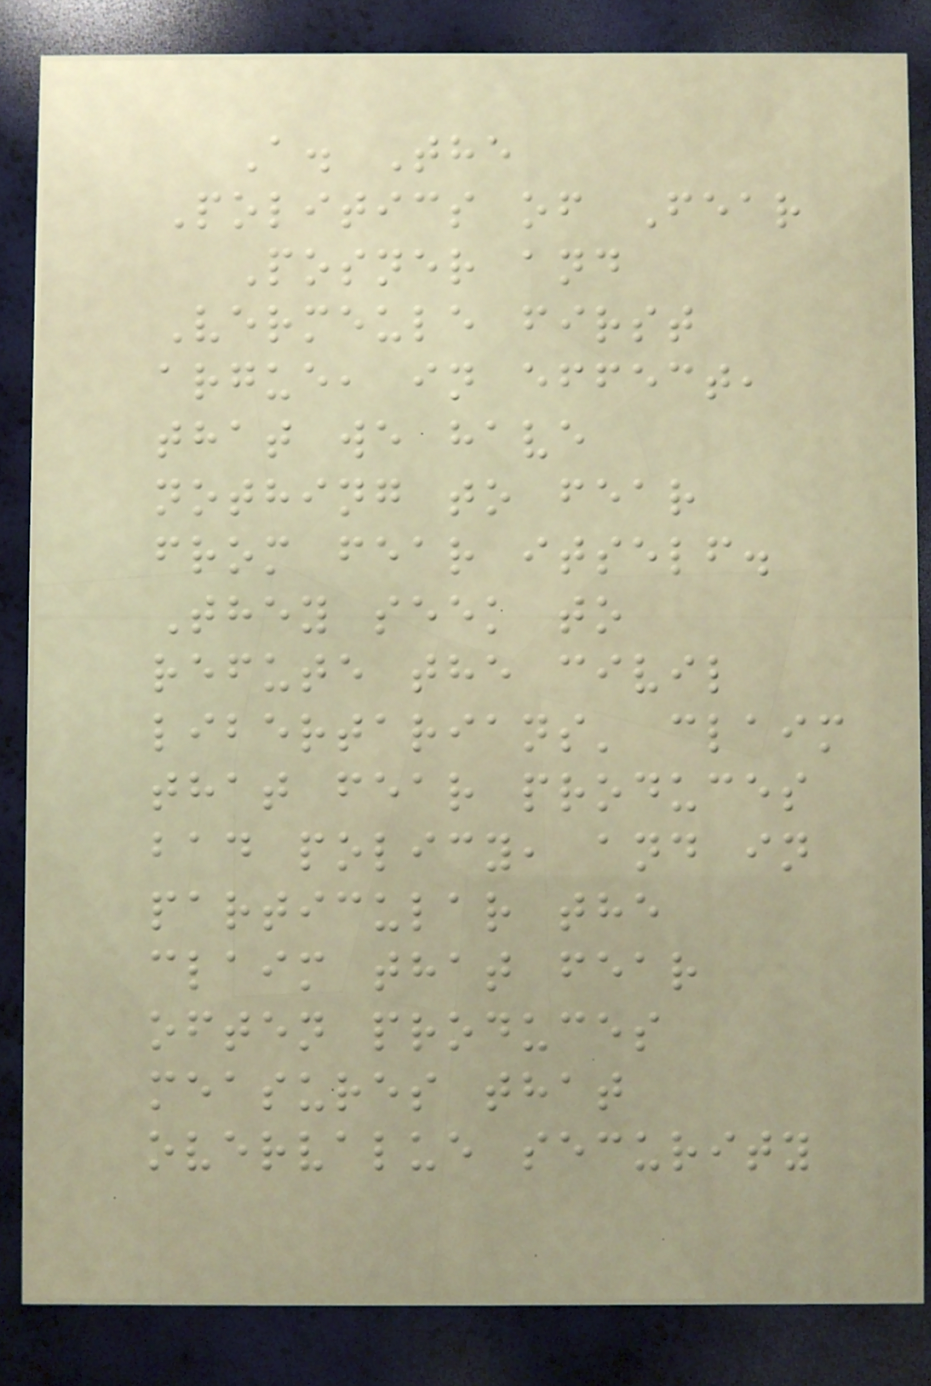A. The
Politics of Fear
Posner and
Vermeule first
argue, in effect,
that we have
nothing to fear
from fear itself.
They seek to
refute the civil
libertarians' claim
that fear produces
bad policy, and in
particular the
claim that fear
often produces
measures that
overvalue security
